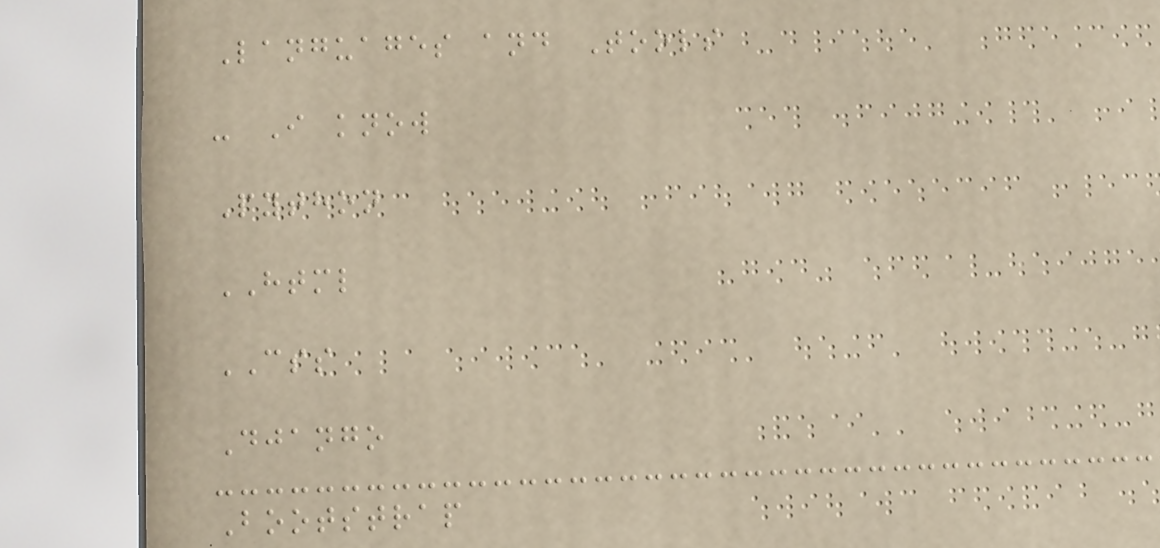Languages and Tools
- I know
Python
HTML
CSS
Django
Bootstrap
